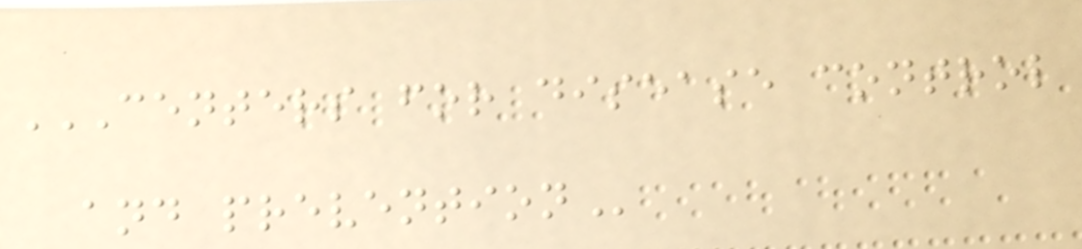CENTERS FOR DISEASE CONTROL
AND PREVENTION
